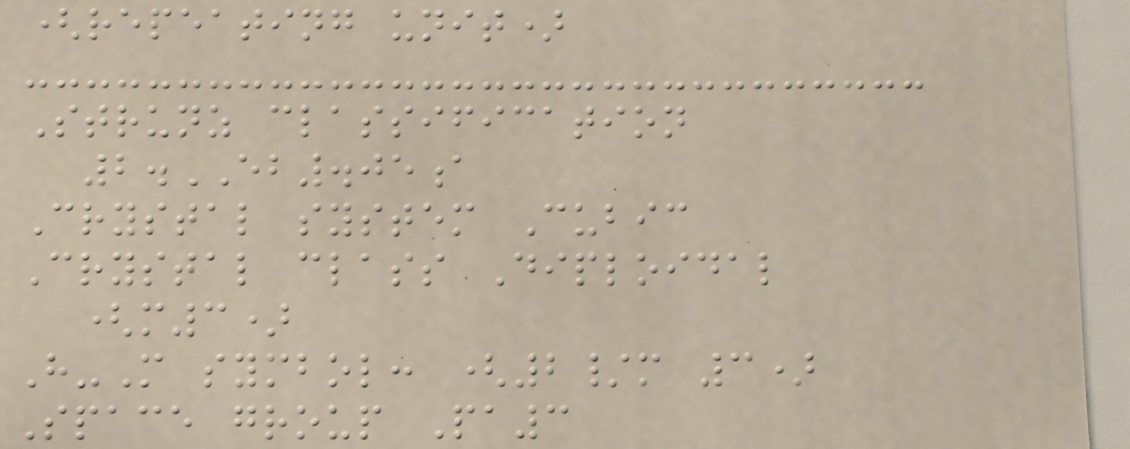(repeating unit)
Strunz classification
2.EB.05a
Crystal system Cubic
Crystal class Diploidal
(m3)
H-M symbol: (2/m 3)
Space group Pa3
